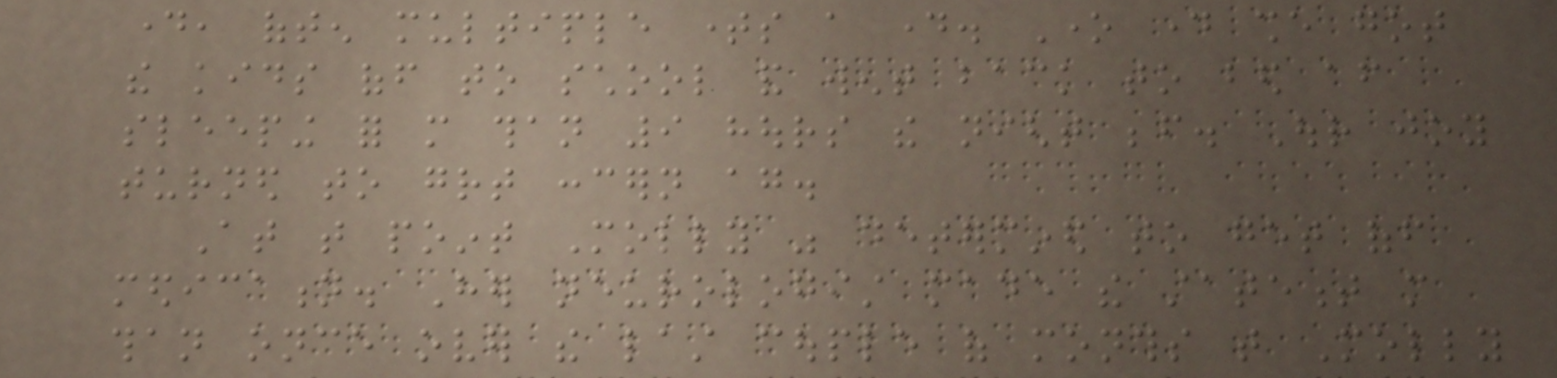day, often multiple times a day. One day she got
the kids off to school and went back to bed after
sleeping for more than 9 hours the night before. Our joy
turned to great concern again.
At that point Molly was determined to get off
medication. Her neurologist made the statement more
than once over the last couple of months that Molly
